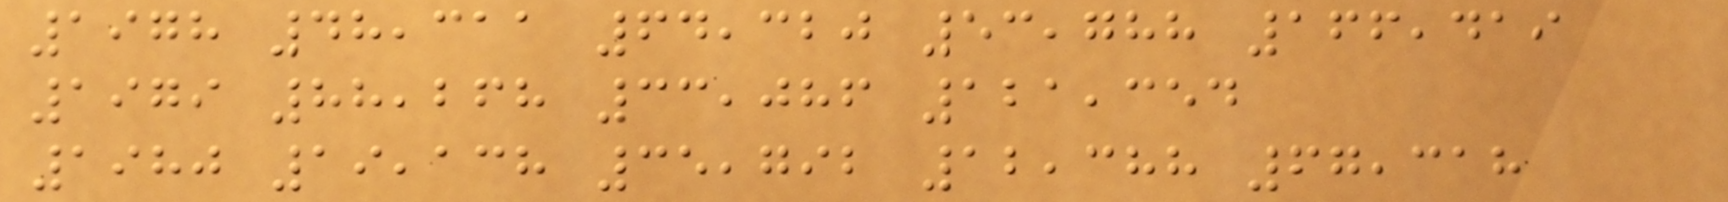1978 48,311 64,320 53,788 166,419
1979 88,268 33,086 121,354
1980 19,138 35,792 12,388 67,318
